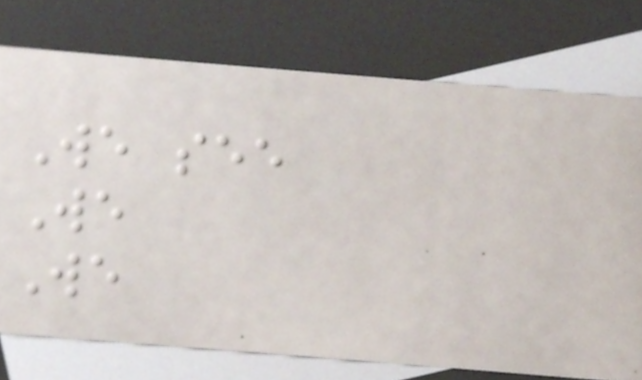We see
We
We
